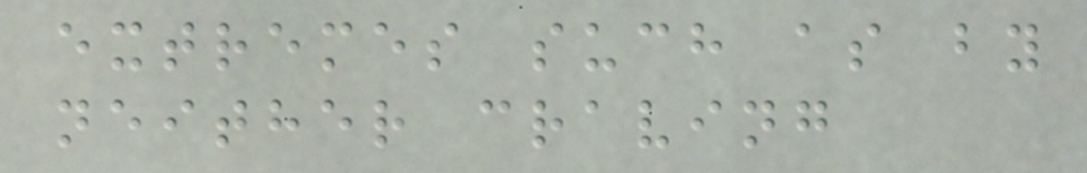extremes such as by
neither craving
